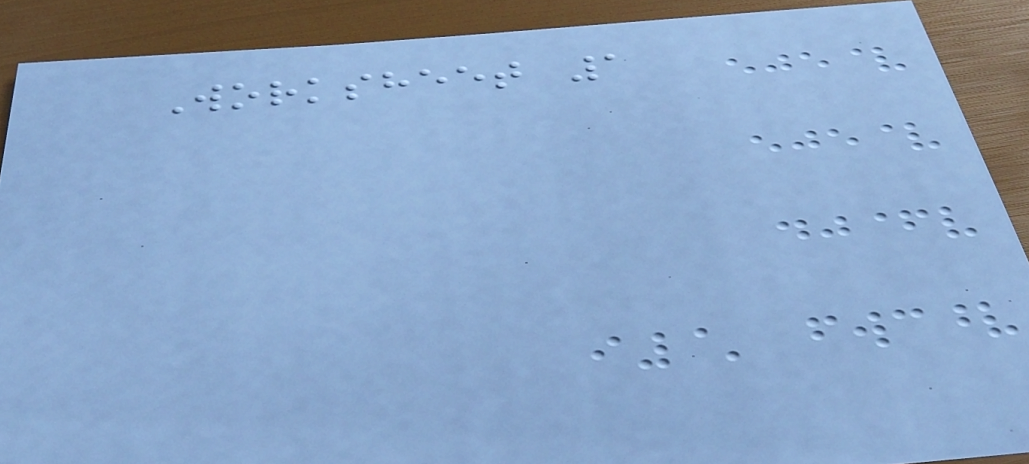Worksheet 1
